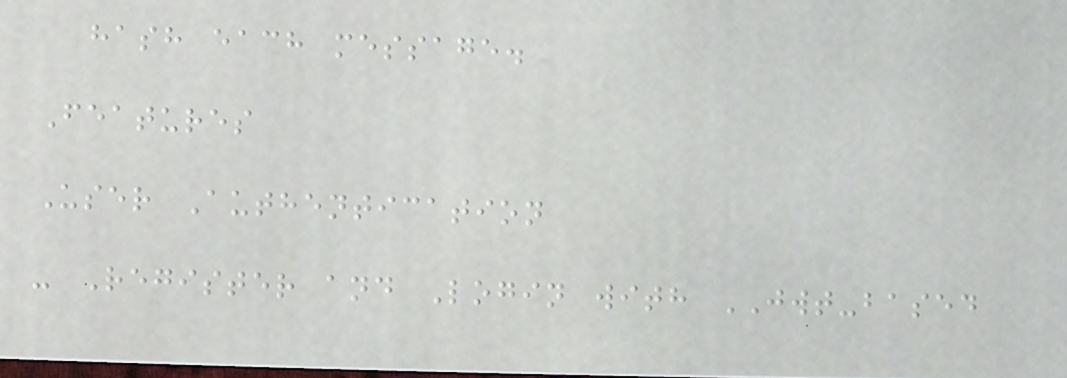hash each message.
Features
User Authentication
- Register and Login with JWT-based
